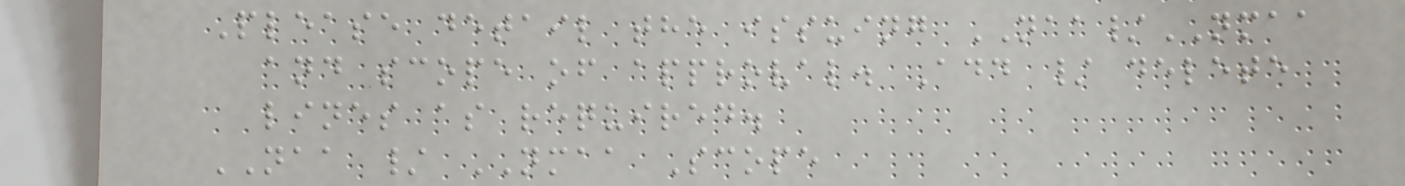Please detail the issuing NAA/NMAA
and scope of approval. Add / delete
lines as required.
NAA / NMAA Scope
